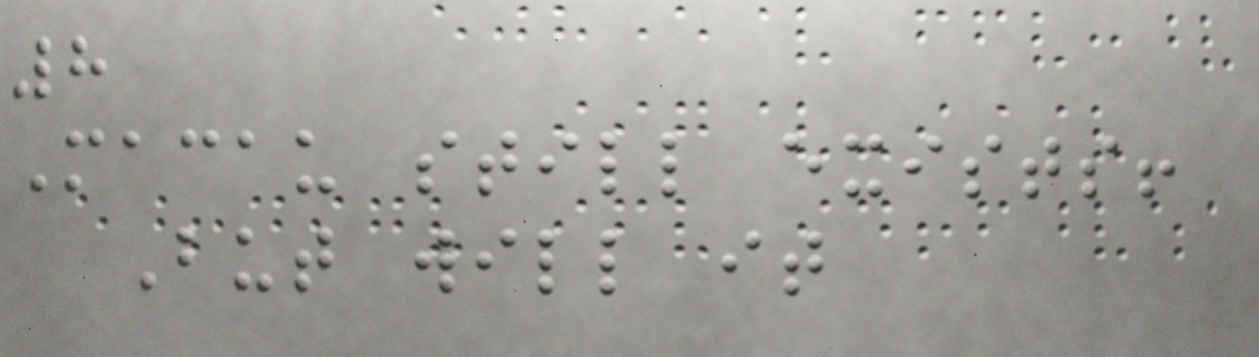8
Macau still exists!
But will it
